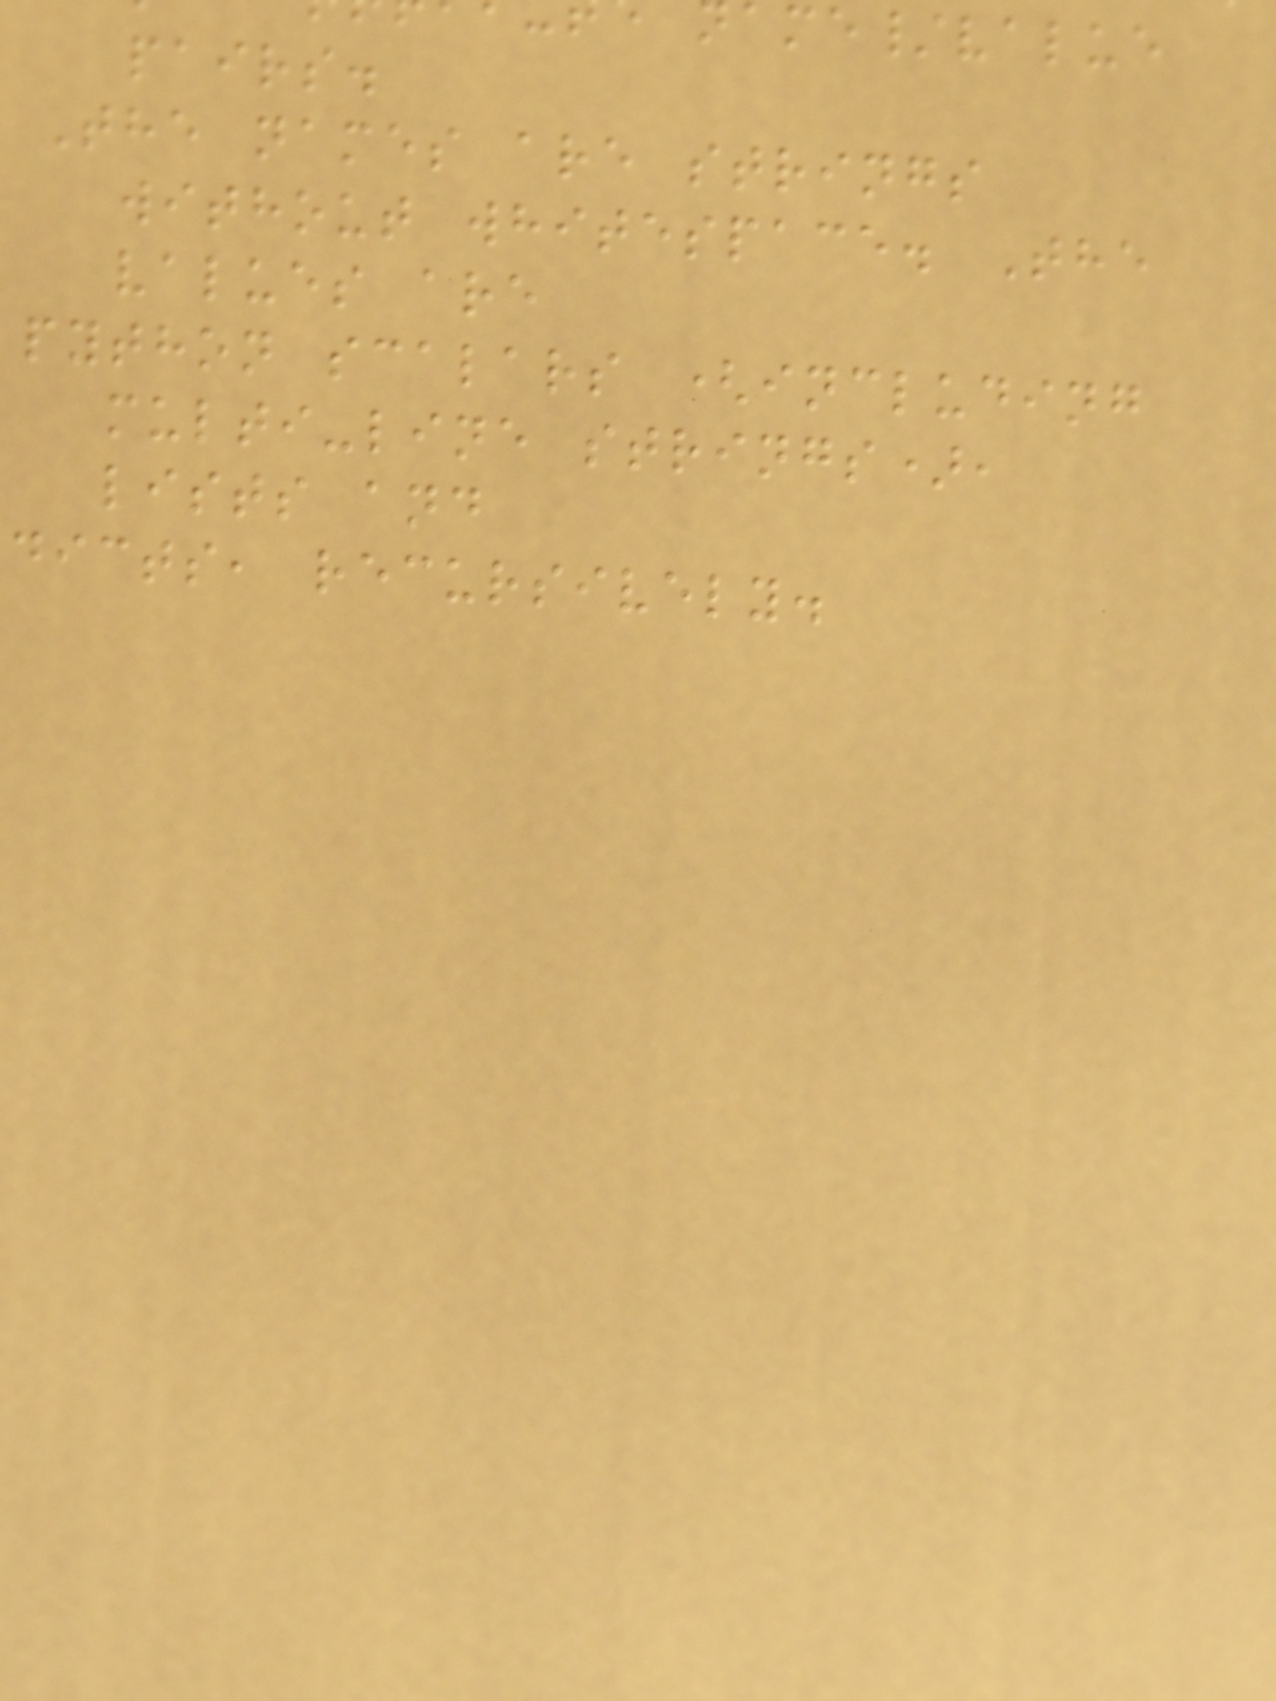ame/value
pairs.
The names are strings
without whitespace. The
values are
python scalars (including
multi-line strings),
lists and
dicts, recursively.
